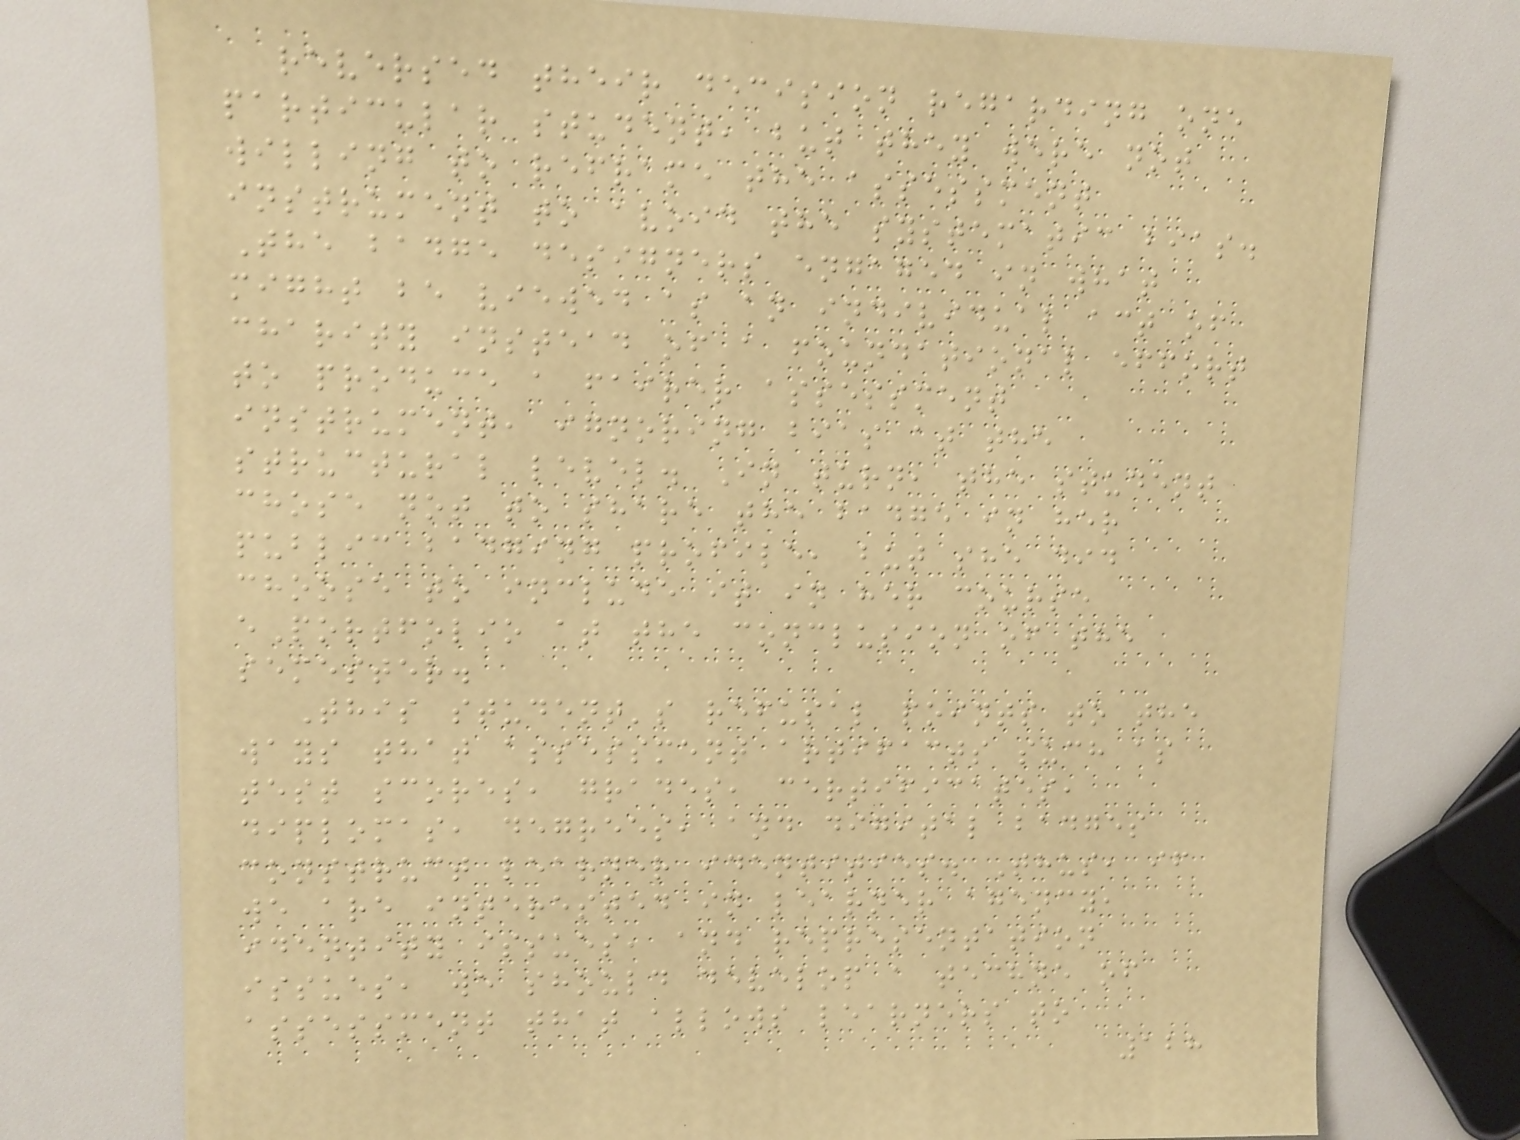reversed their decision regarding one
particular student, but they were not
willing to reframe the assessment
instrument to avoid the systematic bias.
The badge designers engaged in what
might be viewed as an individual act of
charity instead of a foundational effort
to produce a fairer assessment
instrument, ignoring bias at the
structural level. In turn, the student
chose not to share the badge in her
public badging profile, but she did
choose to include it in her course
ePortfolio at the conclusion of the
semester.
This student's refusal points to the
ways that assessment artifacts such as
test scores, grades, certificates,
diplomas, degrees, and digital badges
construct learner identities. Thus, if
we are interested in learner agency,
identity issues, and representation
issues, we should develop a techne of
assessment that allows learners to
128
